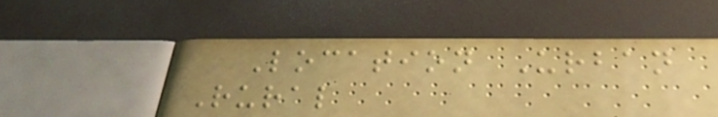Location Urban
Rural
